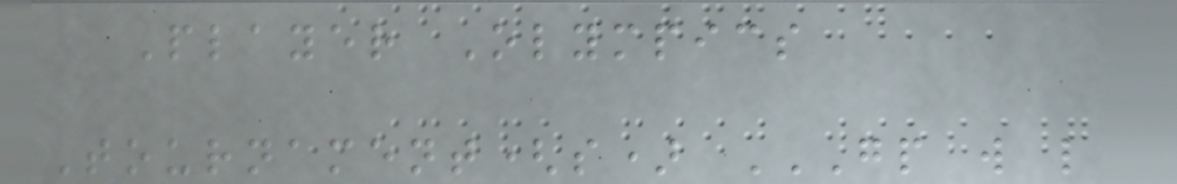Player Olympics
Tournament(s) GP W L
